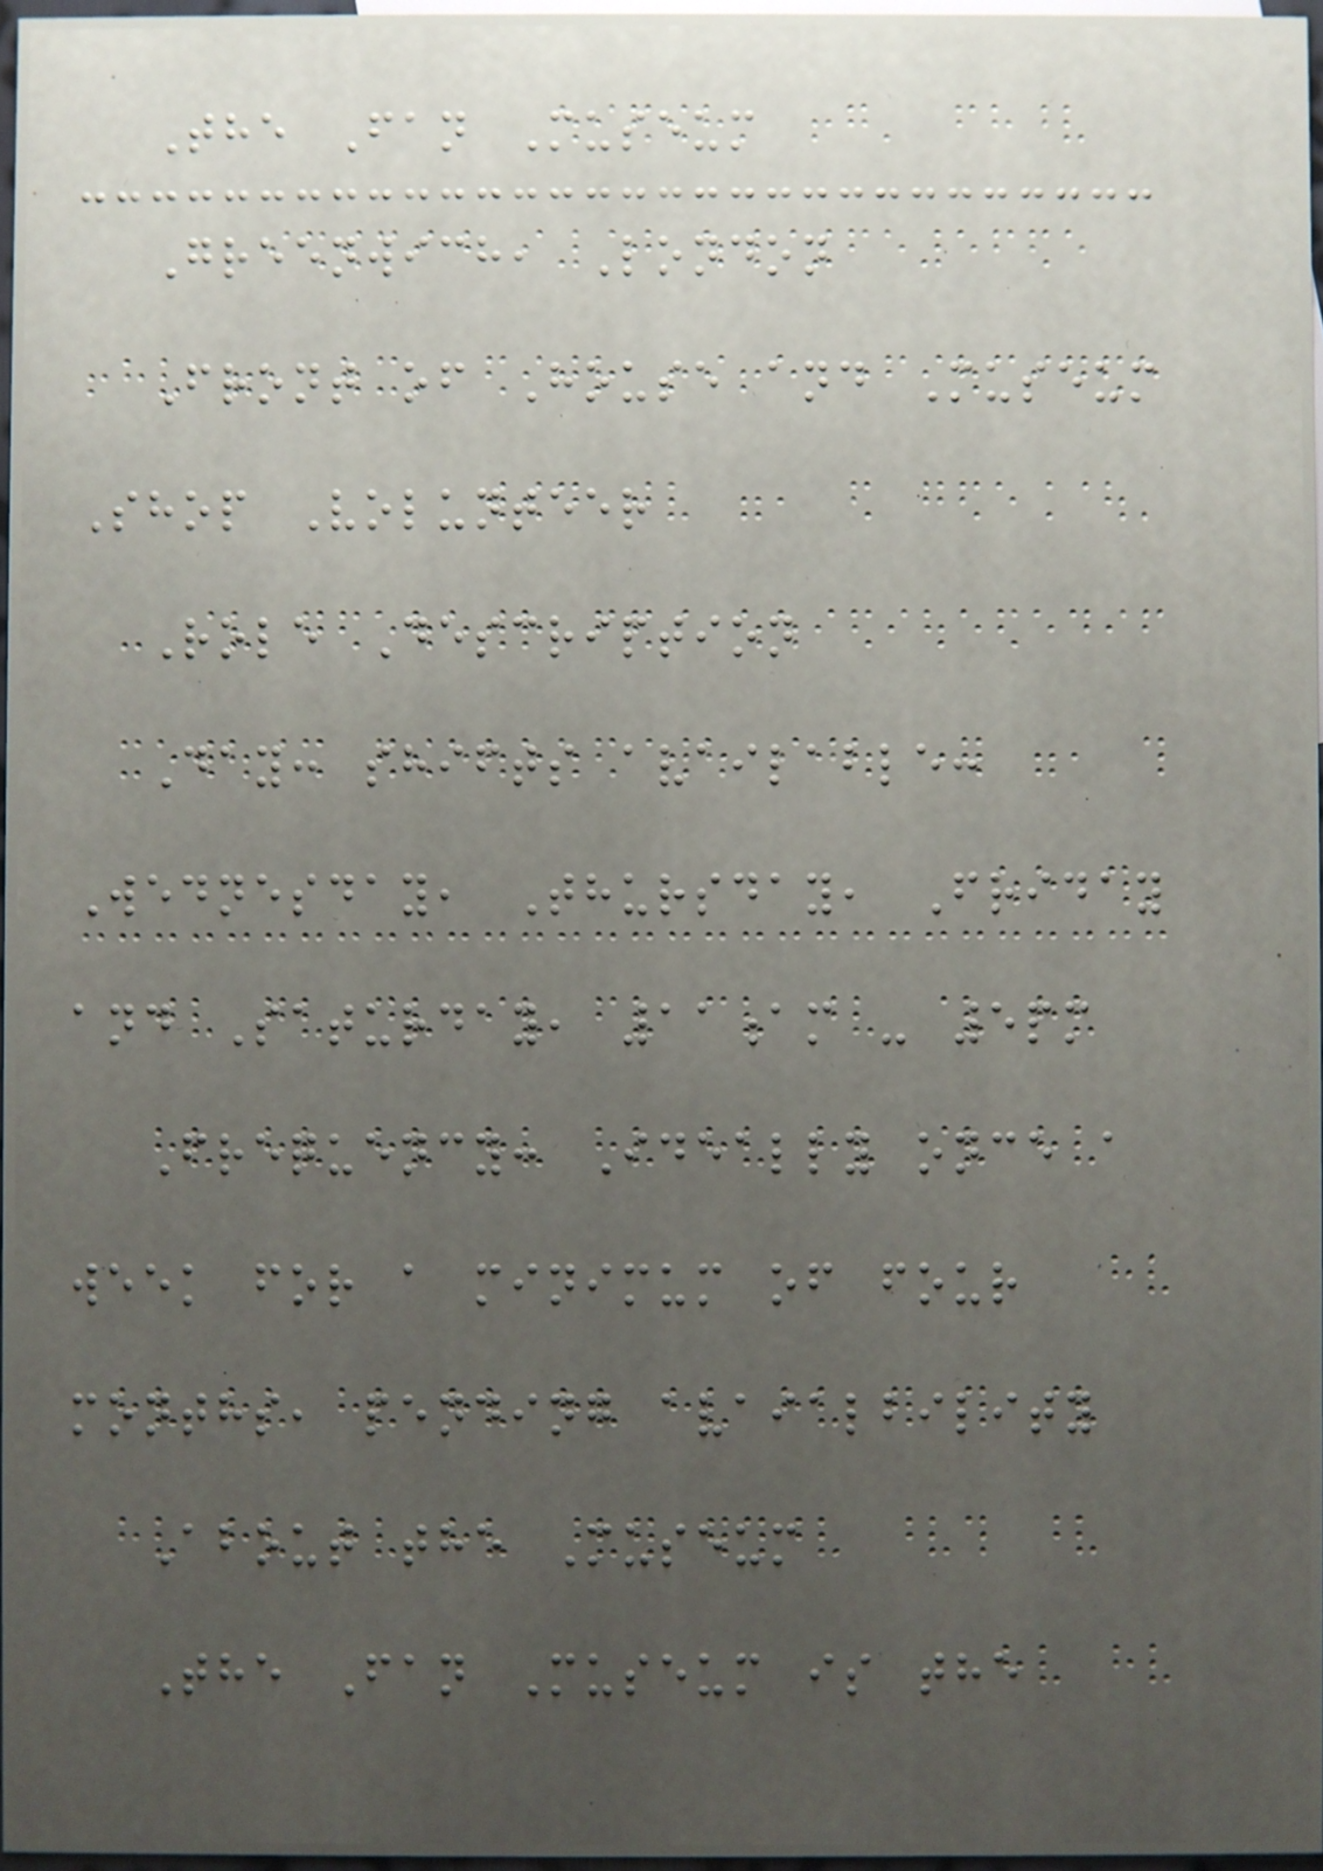The Fan Museum
Greenwich, London
Front of House and Museum
Shop Volunteer
Role Description
Day: shifts available:
Wednesday, Thursday, Friday
and Saturday, 11am - 5pm
Frequency: Ideally once a
week for a minimum of four
months, pending avaialbility
About the Museum
The Fan Museum is the
